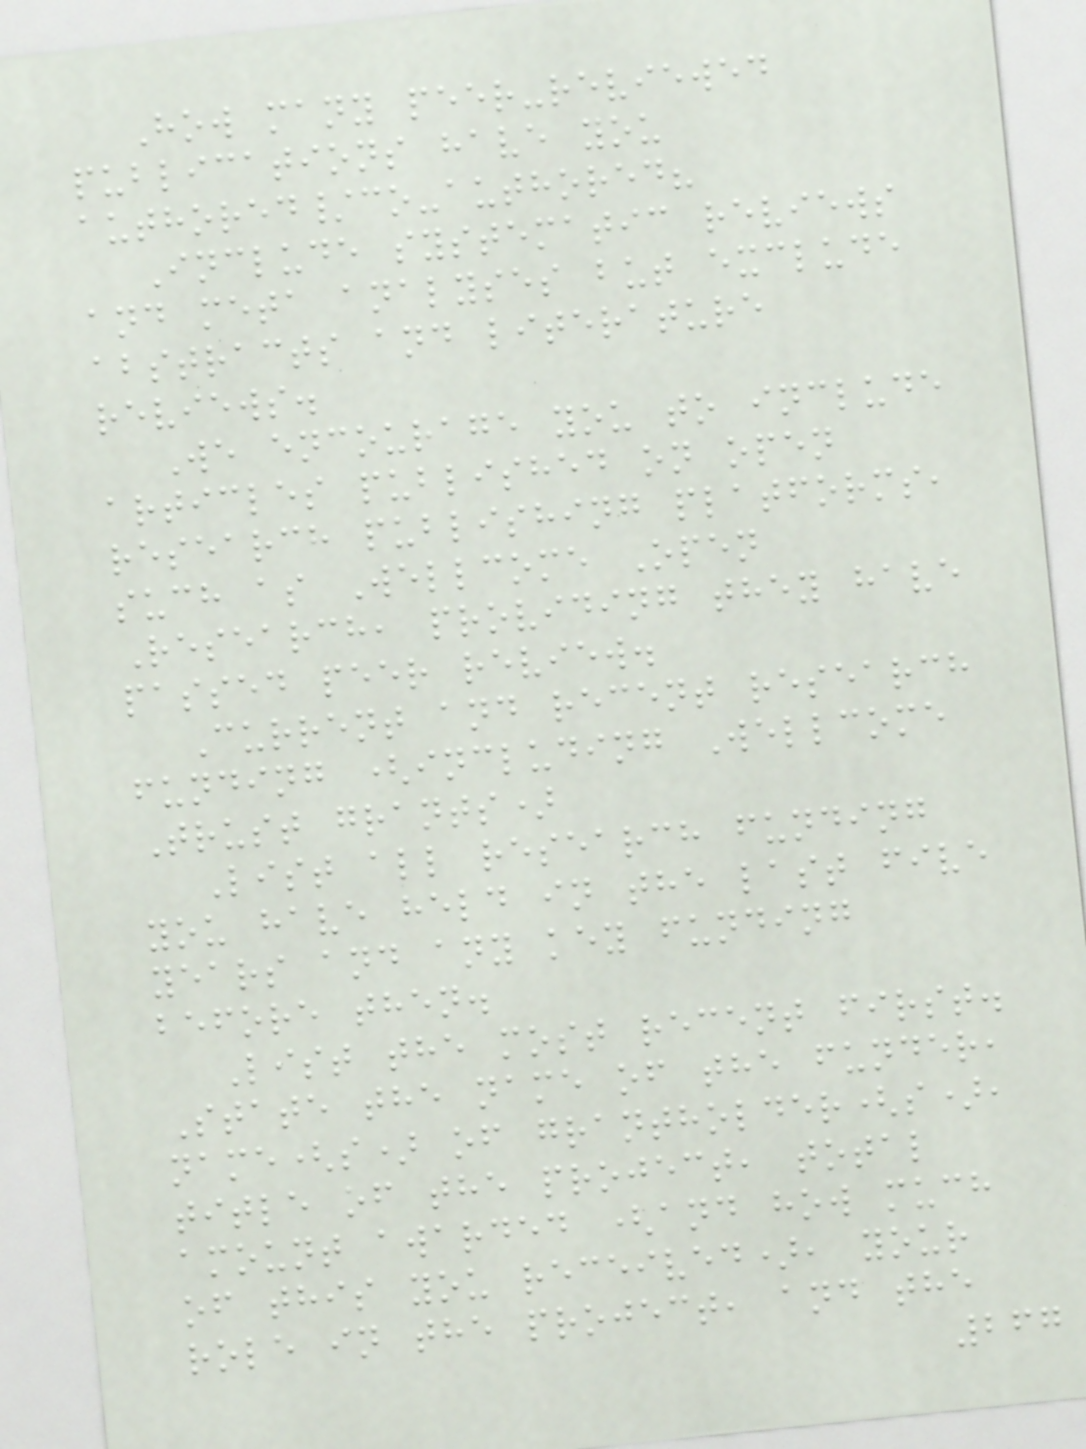How many peer-reviewed
publications have you
authored/co-authored?
Include systematic reviews
and meta analyses but exclude
abstracts and literature
reviews.
We encourage you to include
articles published on open
research publishing platforms,
such as Wellcome Open
Research, providing they have
passed peer review.
Current and recent research
funding (including Wellcome
Trust grants)
List all research funding
you have held in the last five
years and any key funding
before then.
List the most recent first.
State the name of the funder,
name(s) of grantholder(s),
title of the project, total
amount awarded (and how much
of this you received), your
role in the project, and the
267
